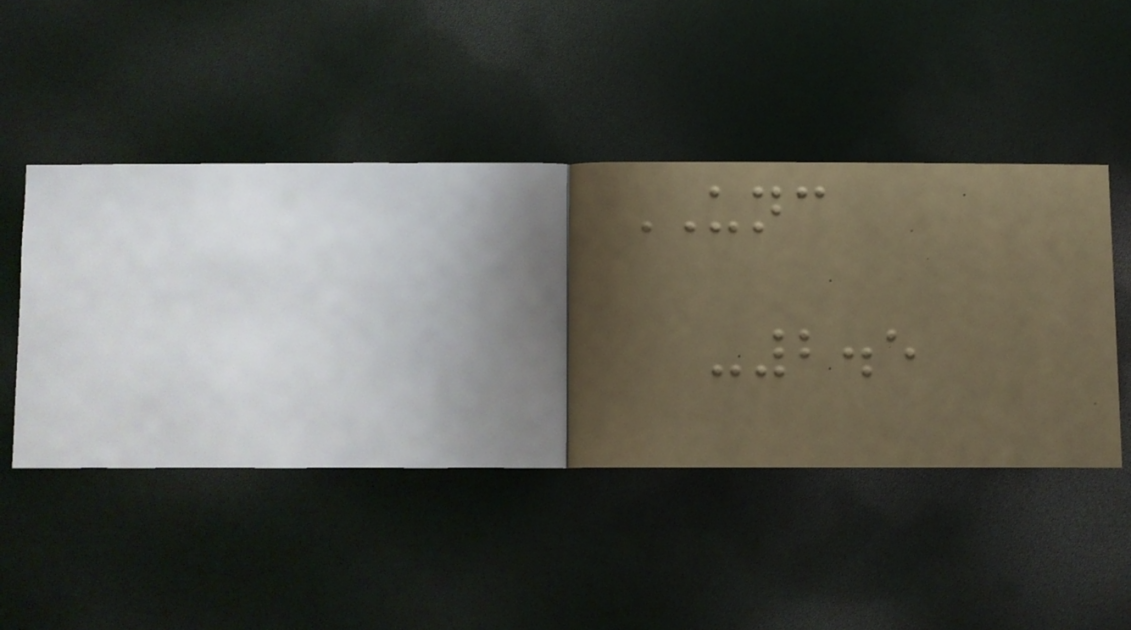UNC
-2.5
